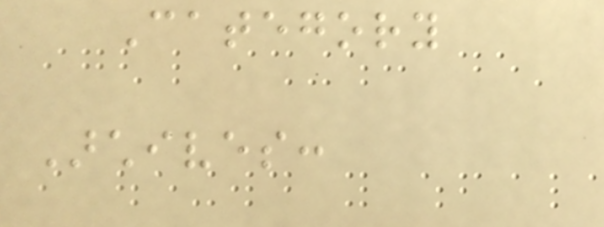Category
Archives:
